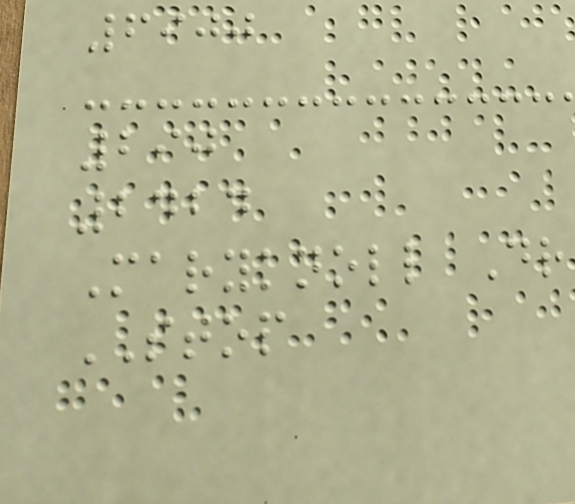6900
290
2424
Maryknoll Dr
STOP
